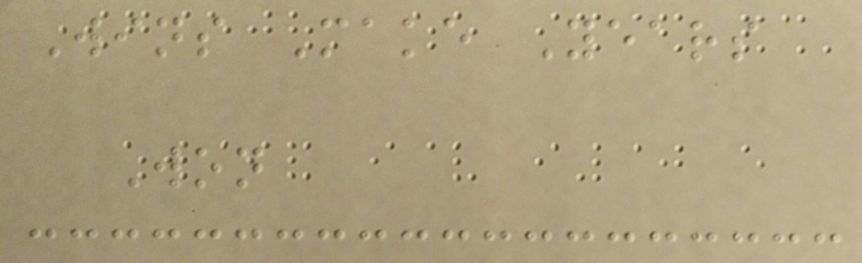Wins Make Years
Won
